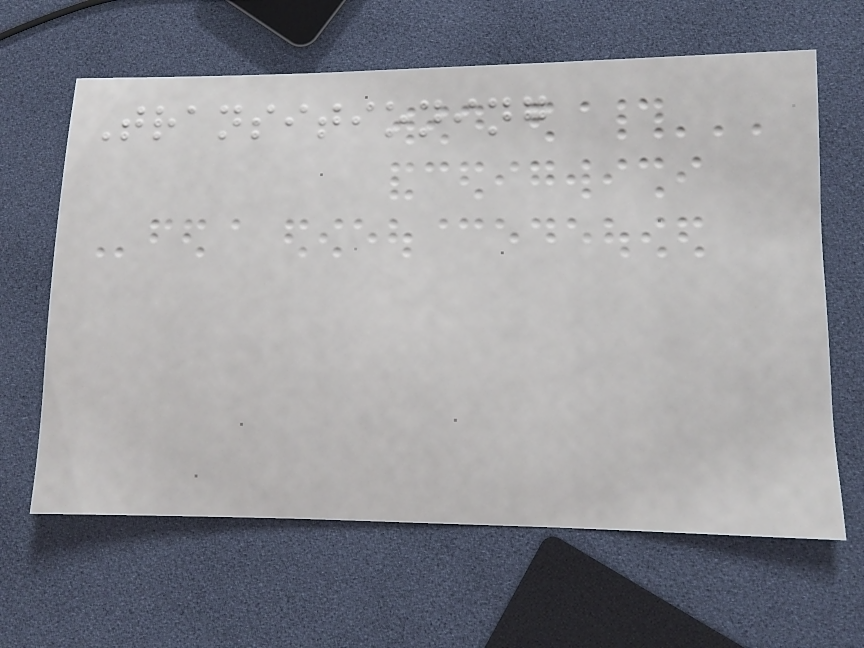Transitioning
